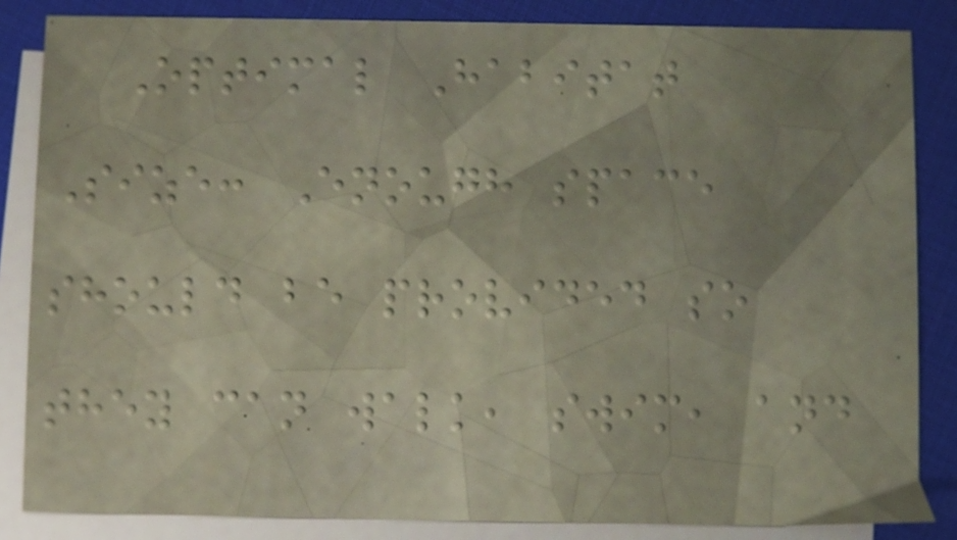Optimal Habitat
Size: Enough space
should be provided so
they can walk, swim, and
